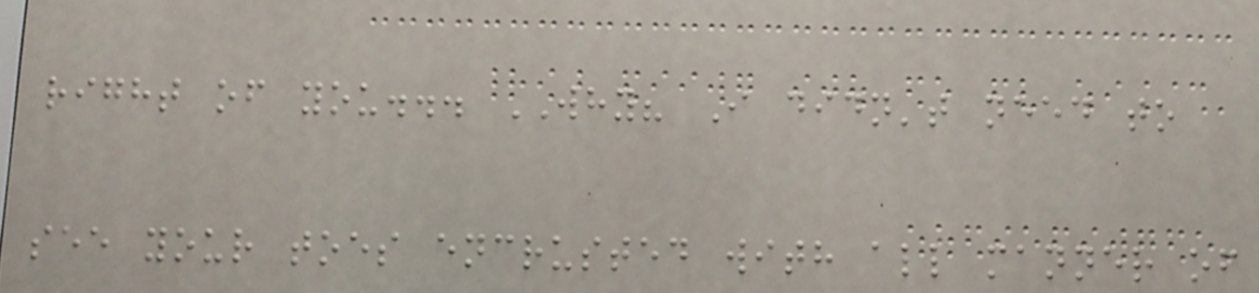right of you... WHY? I didn't need to
see your toes encrusted with all manner of
